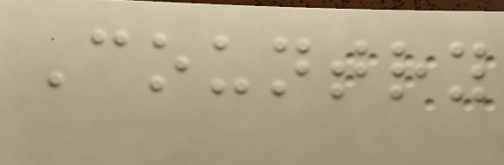Country
